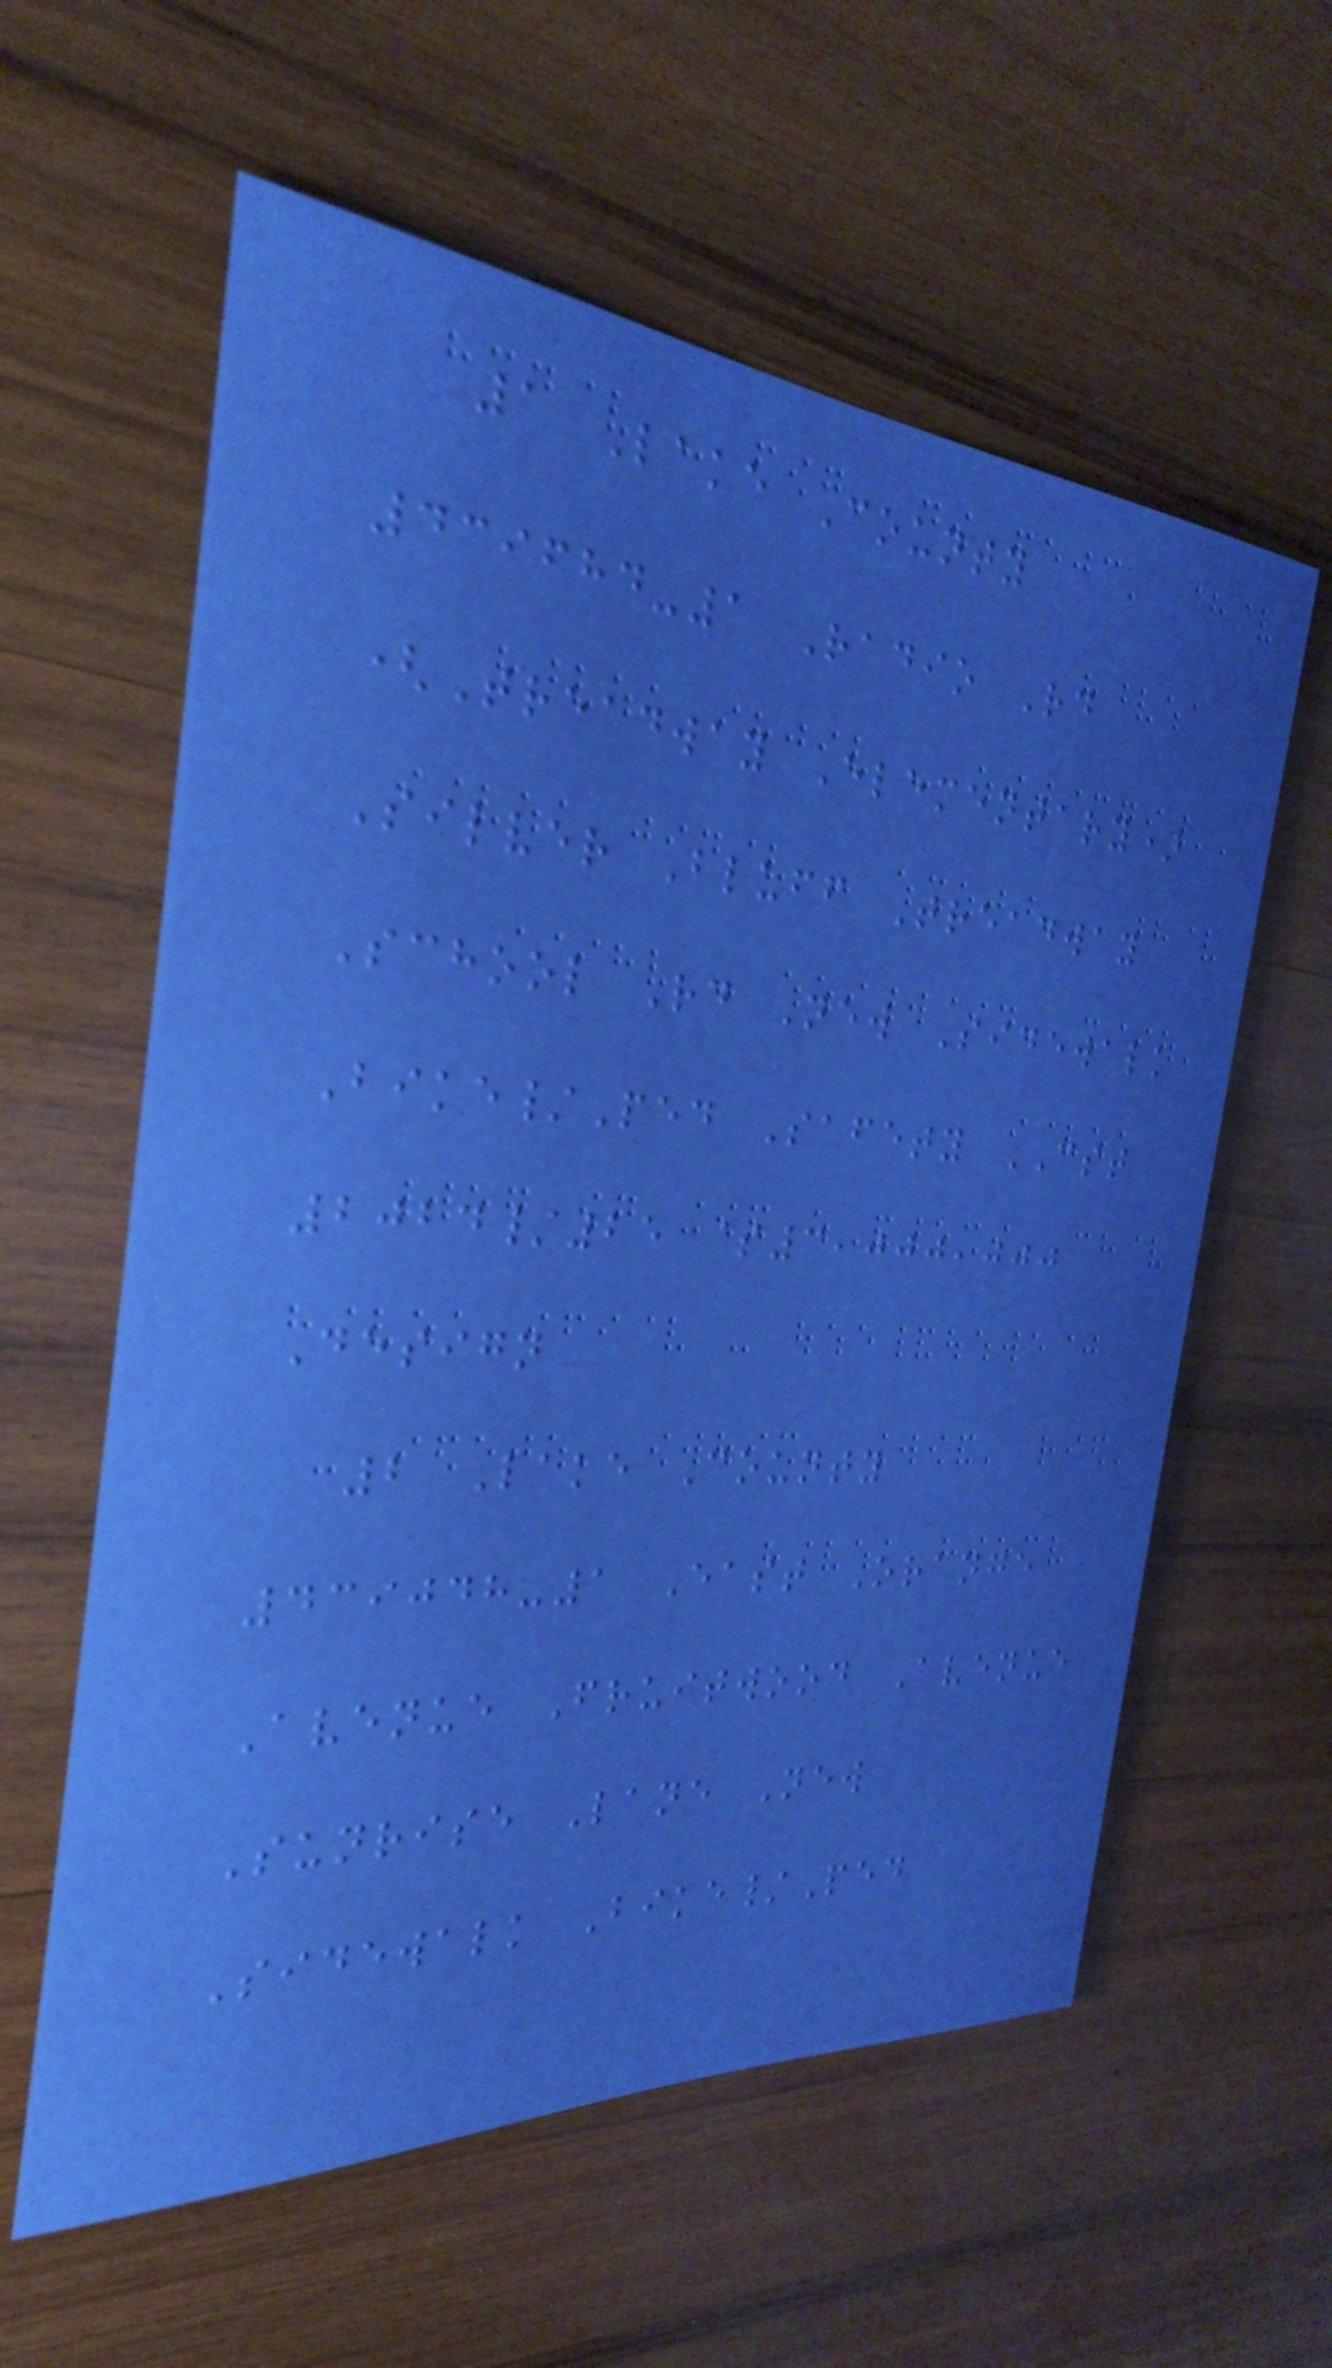1 Lake County
439684-1 Radio Rd
(Treadway Elementary)
Silver Bluff Treadway
School Rd New Sidewalk
Bike/Ped Safety CST
2024/25 $3,000,000
Design
2 Lake County
439048-1 East Orange
Avenue Fruitwood Avenue
Sunrise Lane New
Sidewalk Bike/Ped
